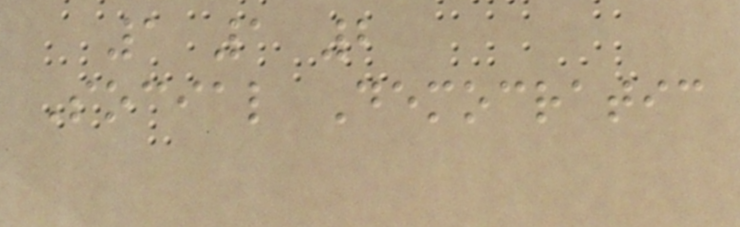1 1 2
Social Democratic
